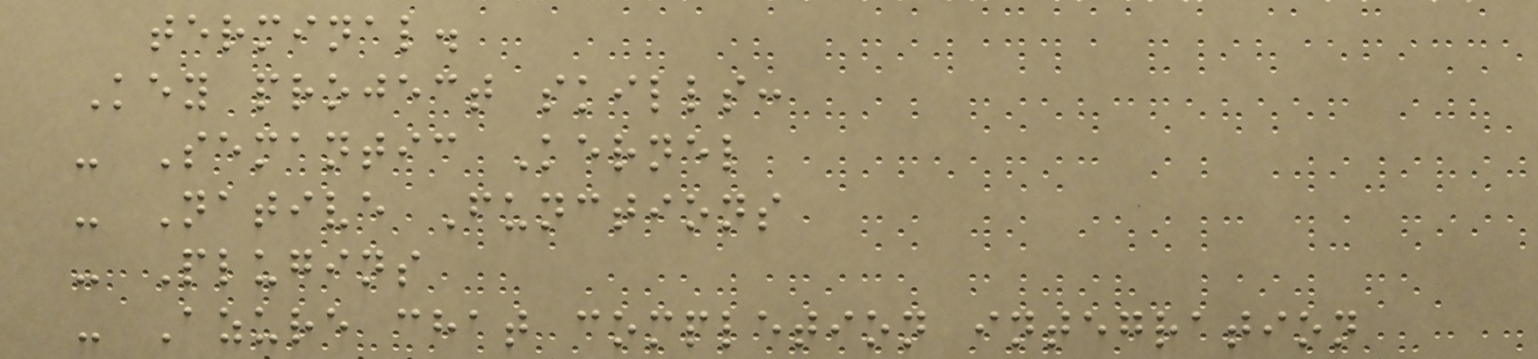terminal.
Key project skills:
- Semantic Kernel
- Native Functions
- Plugins
- Azure chat completion integration
